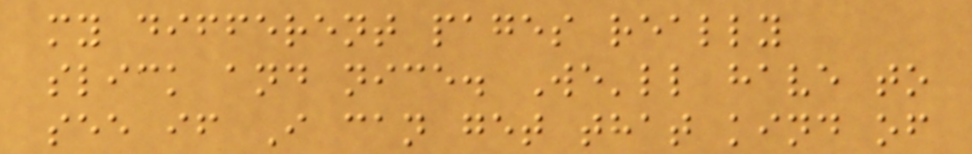my different pages really
slick and nice. We'll have to
see if I can get that kind of
